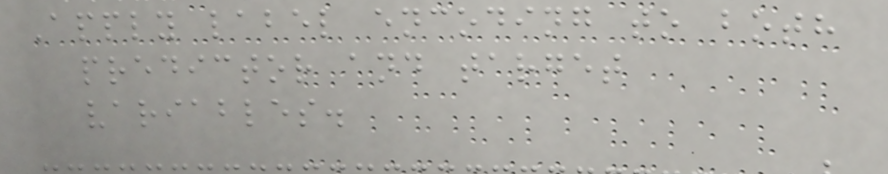Apply label encoding to both
predictor and target
variables.
